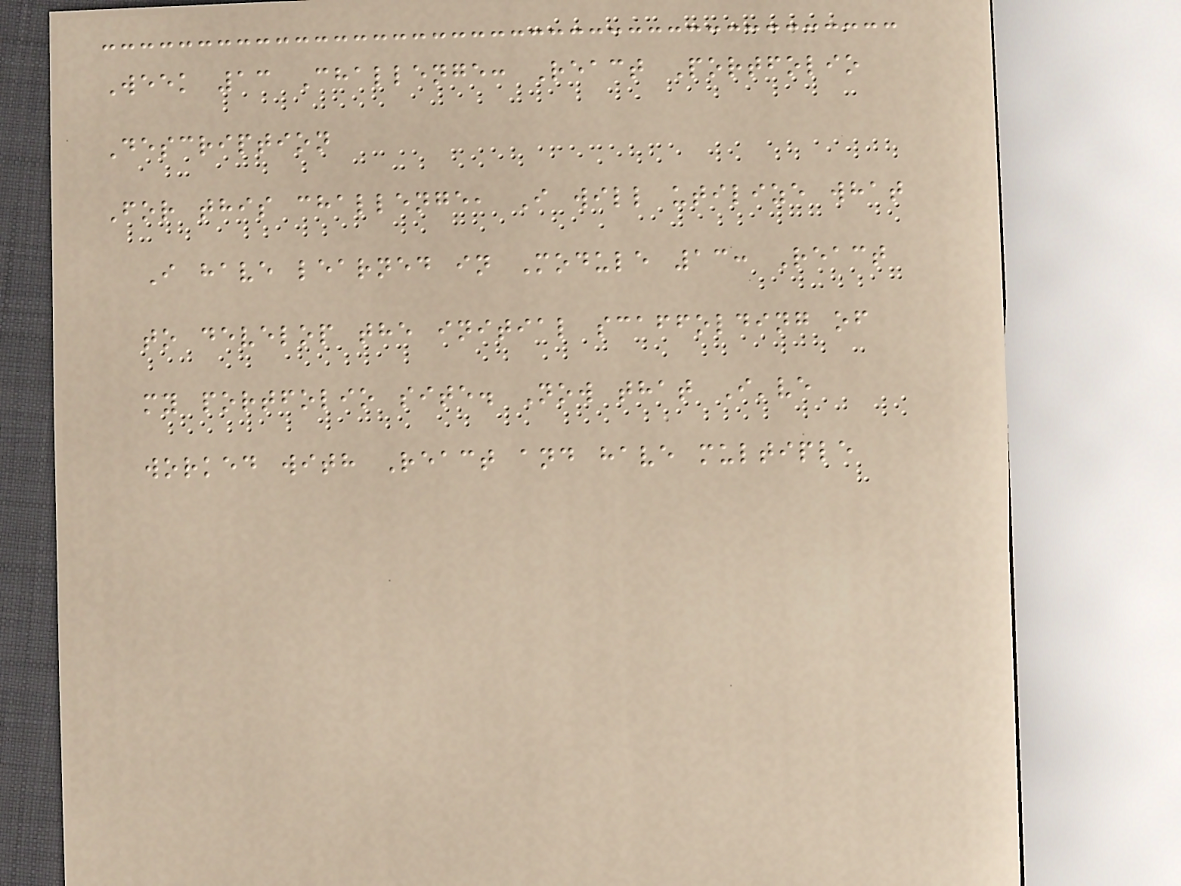Week 13 Challenge: React Portfolio
Description
For this challenge, I will utilize what
I have learned in Module 13: React
to develop the initial scaffolding of
my portfolio site. Now that I've
worked with React and have multiple
